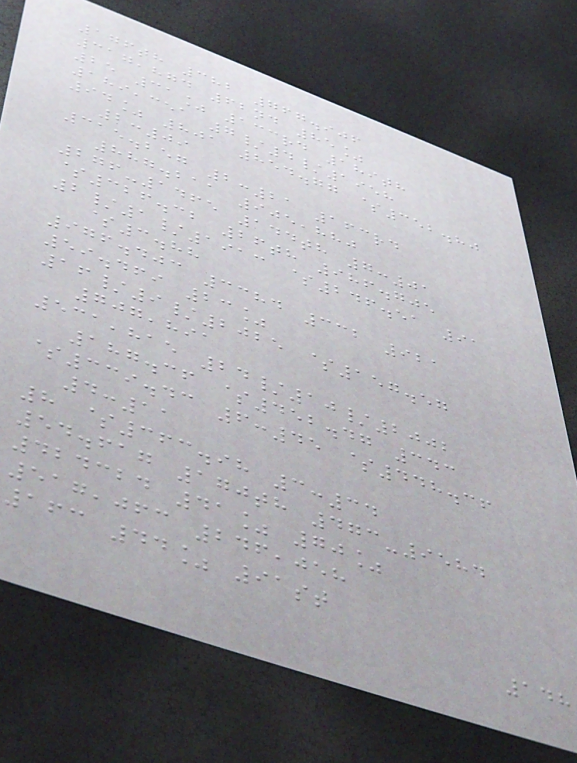176th 382 767.906
317,874 62nd 85%
25 31% 133rd 189th
189,351 7/4/1958
94% 801 854.77 $352.80
2:09
315.257 2:21 163rd
887.211 905,880
276-1465 144th 7:01
$326.32 26th 986.705
2/1/1913 $246.51 91
$3.88
976.403 3384 332 921
59.469 23%
16/9/2025 $157.57
707,891
531,815 24/10/2002
187.36 $452.47 343
$339.43 6:45 $448.36
4:11
8 $363.98 3:34
54.617 170th 473-9584
424324 41% 70%
517,063 246,058
163 44% 91st
148
